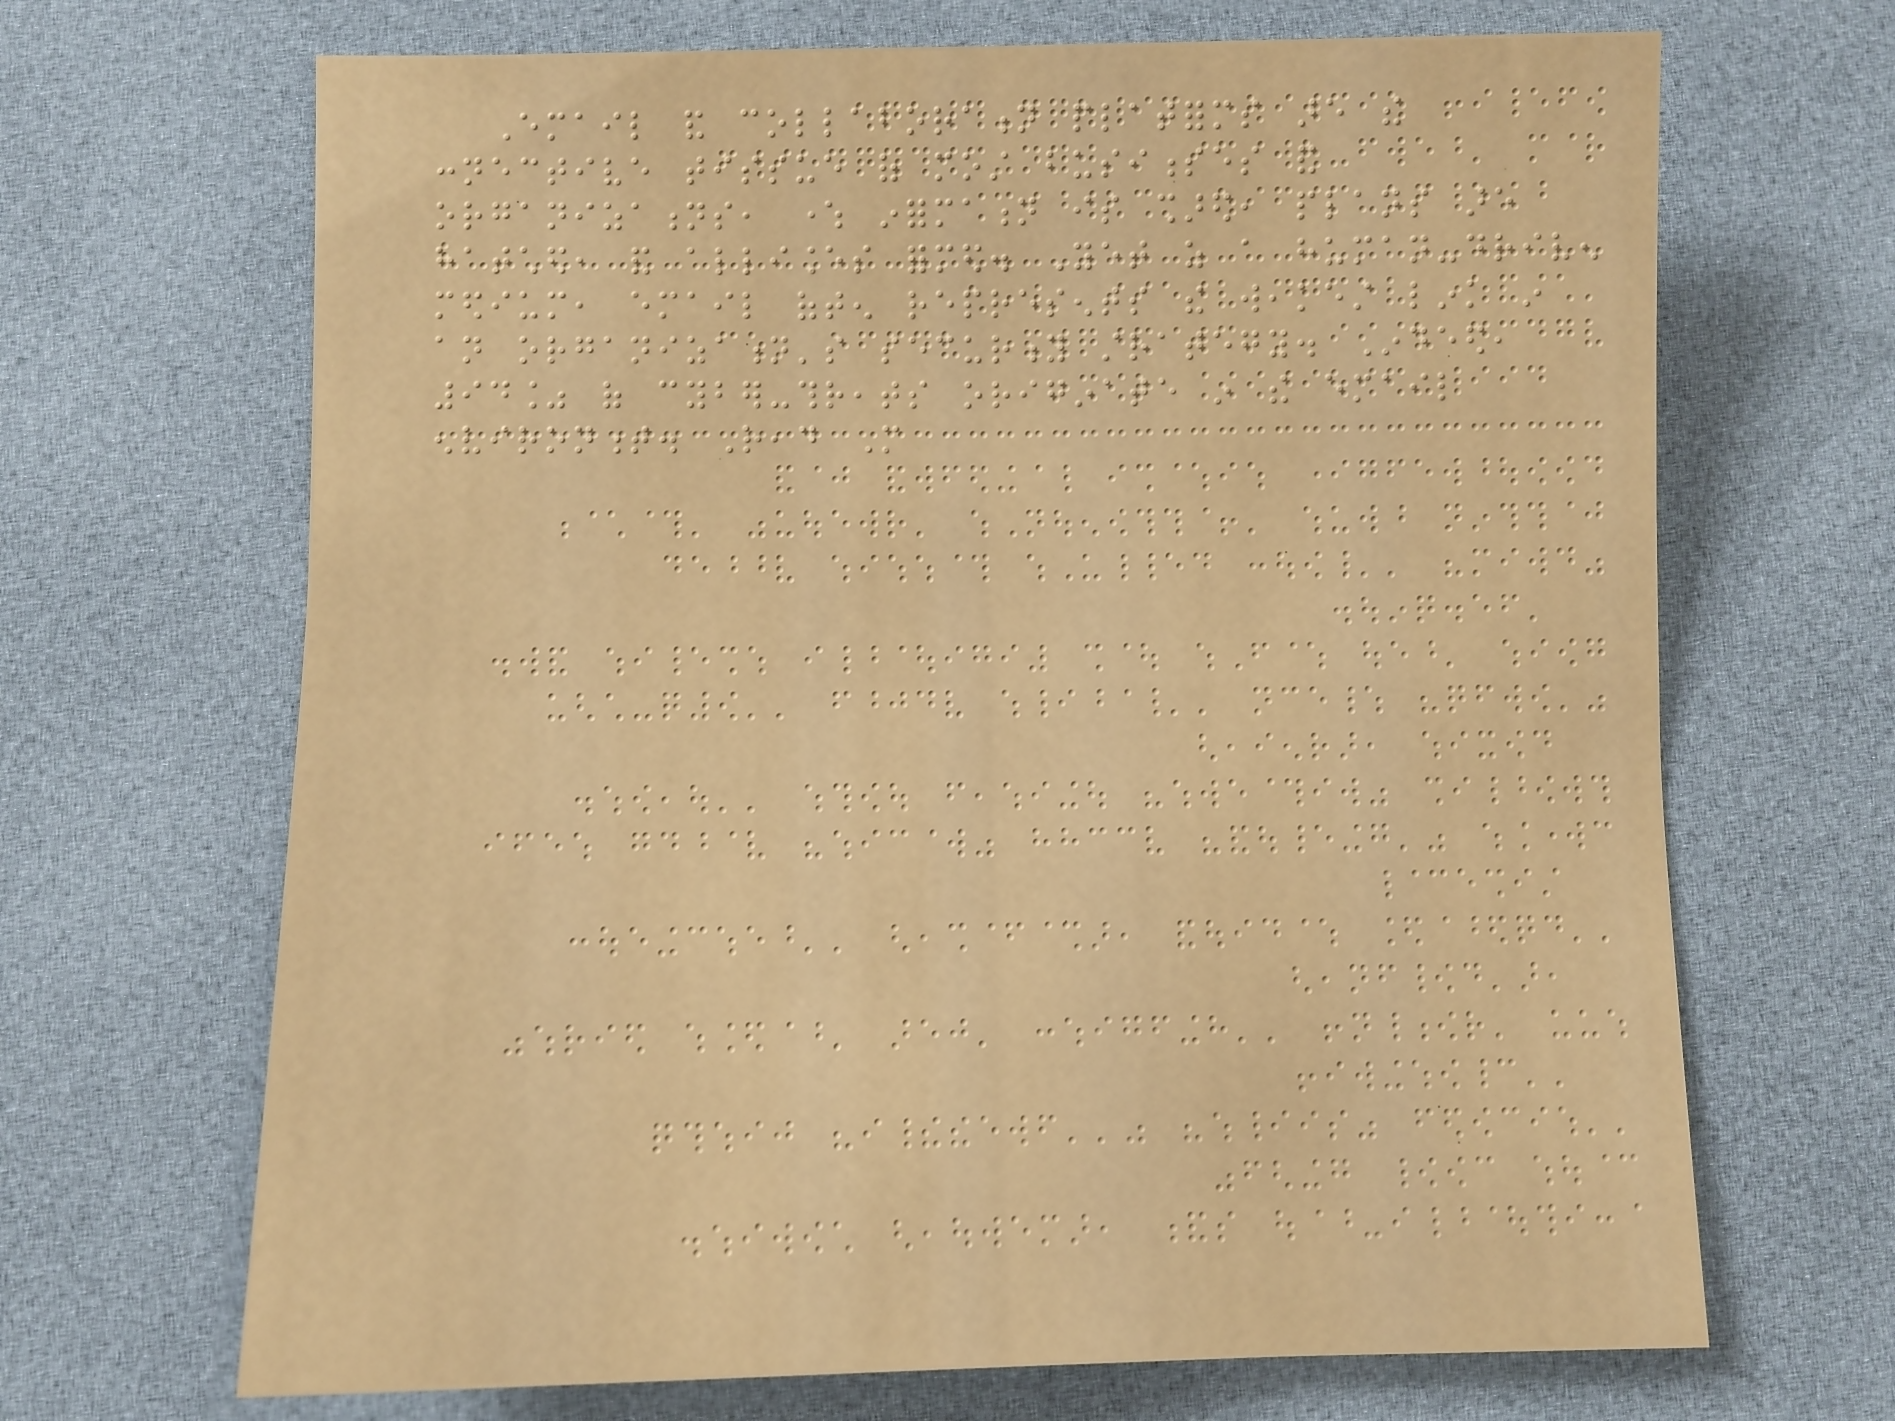Email and collaboration platforms are the
connective tissue of most businesses and
organizations, where information is shared, plans are
hatched, and alliances formed. Yet as a human-driven
medium, email often represents the weakest link in
an organization's security strategy. Indeed,
94% of cyber-threats originate in the email
environment. Read More
